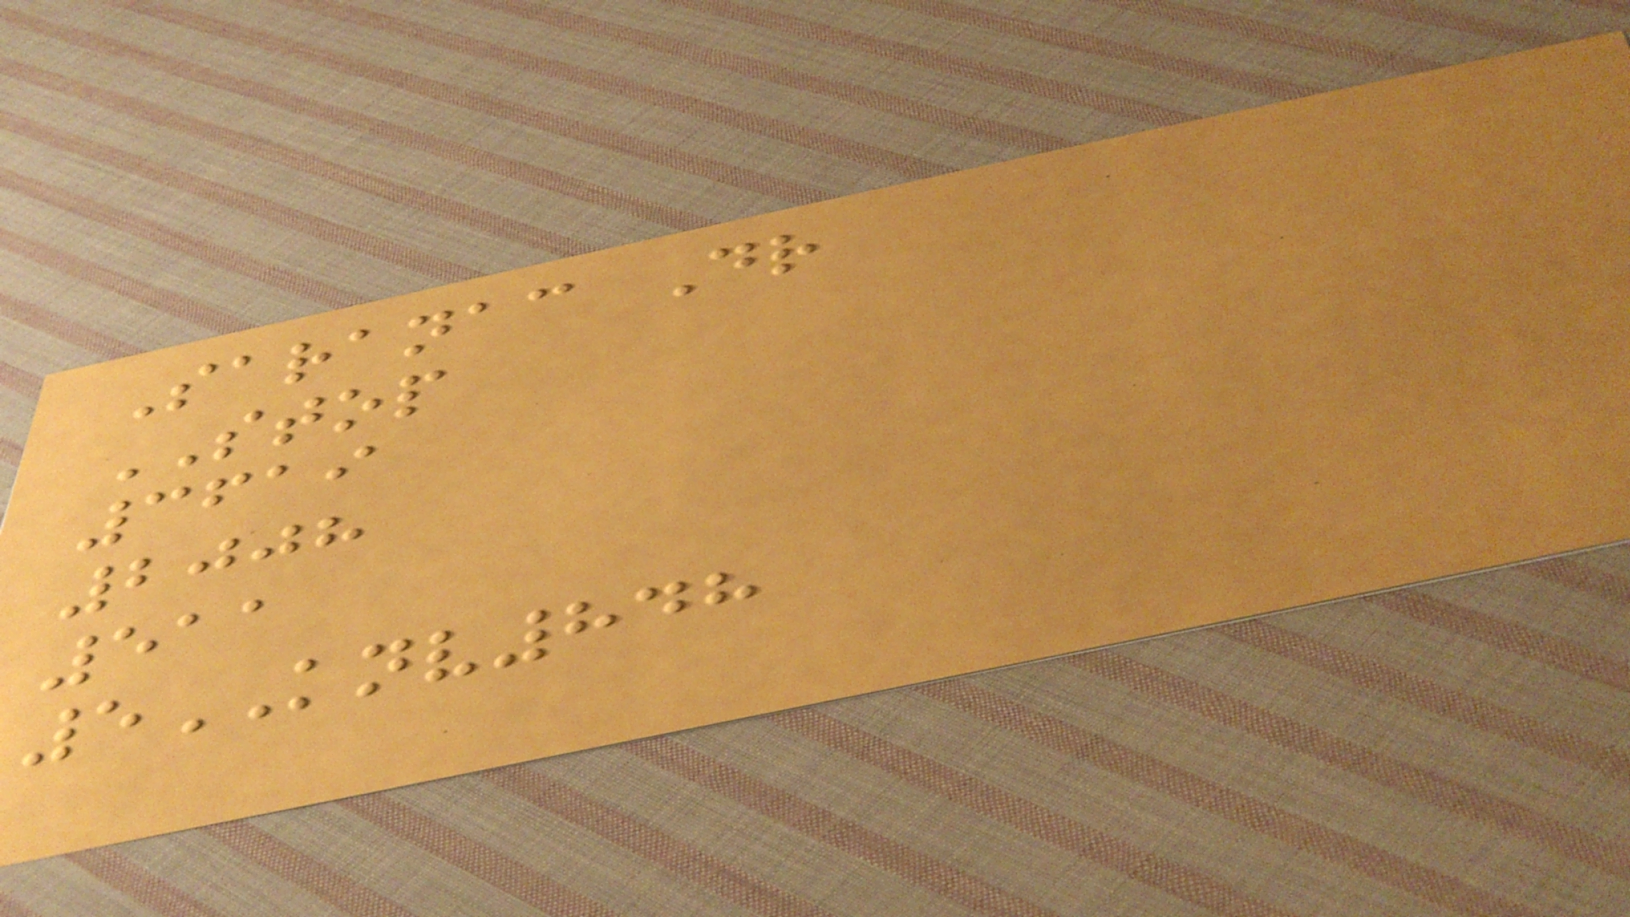Saranac Dr
STOP
3619
2008
511
5KNV848
